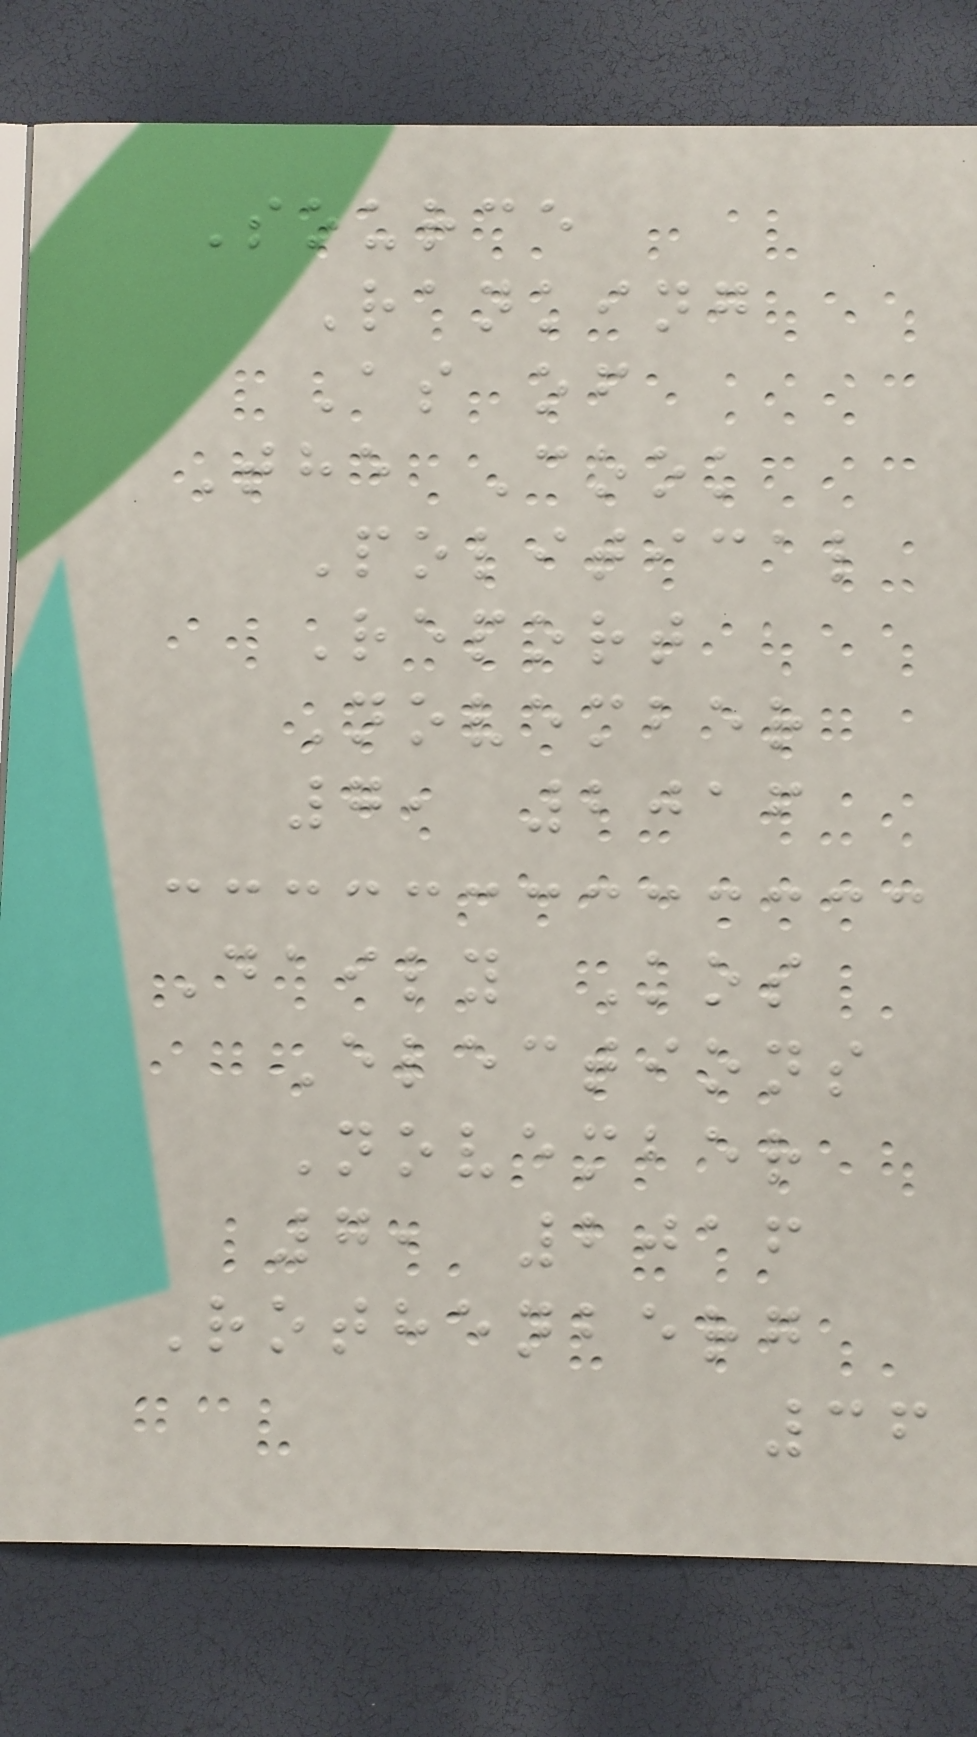Source
Ranking
As of
The Cook
Political
Report
November
7, 2016
Daily Kos
Elections
November
7, 2016
Rothenberg
36
